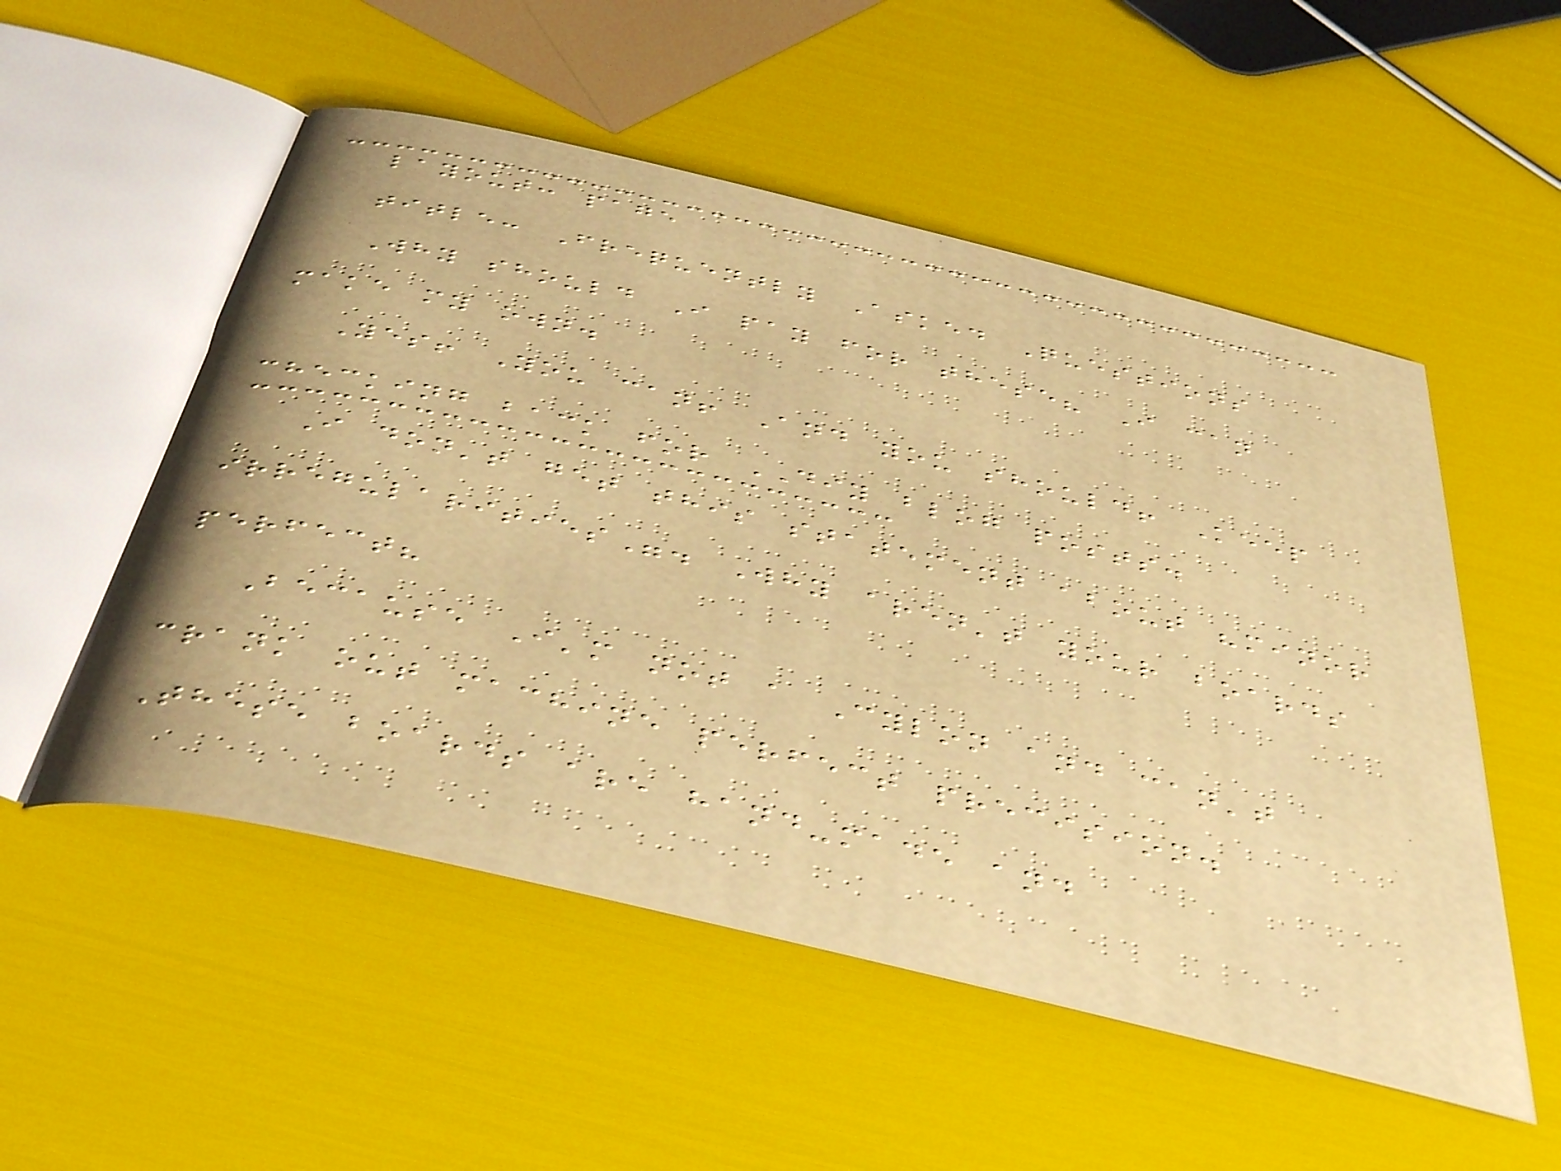layout: page
title: Frequently Asked Questions
Why should I pay for these? I can
make my own.
Yes! You can! And you should! Keep
checking back for DIY blog posts.
I don't get this statement about "minor
irregularities". Why aren't your boards
perfect?
Because I'm not a Cylon and can't
crank out machine perfect precision.
These boards are hand-made and
